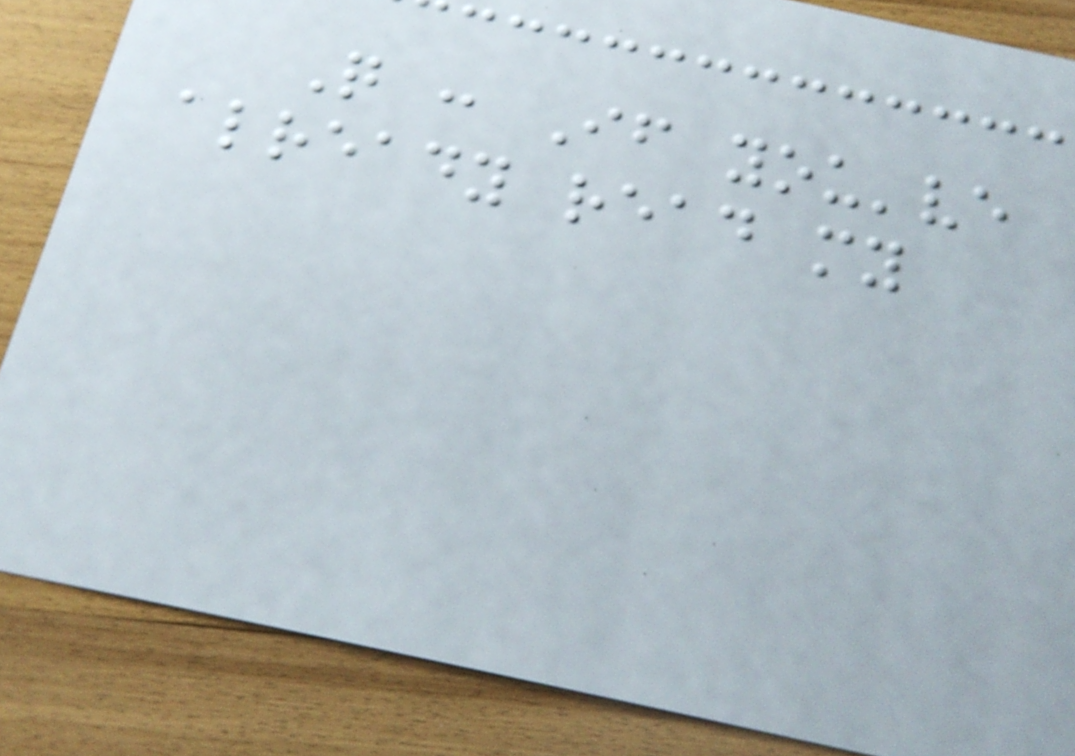Q : If you've
already read my
